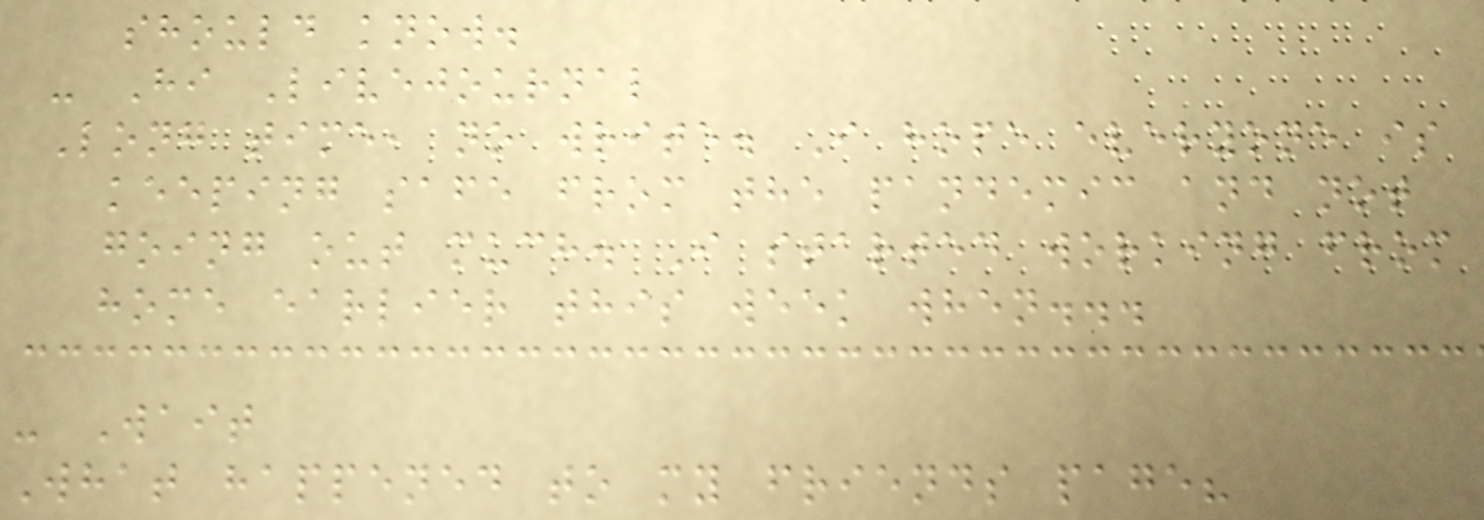should know.
- Hi Livejournal
Long time, no write. I hope everyone is
keeping safe from the pandemic and not
going out much. I started working from
home earlier this week when...
- Wait
What happened to my friends page?
